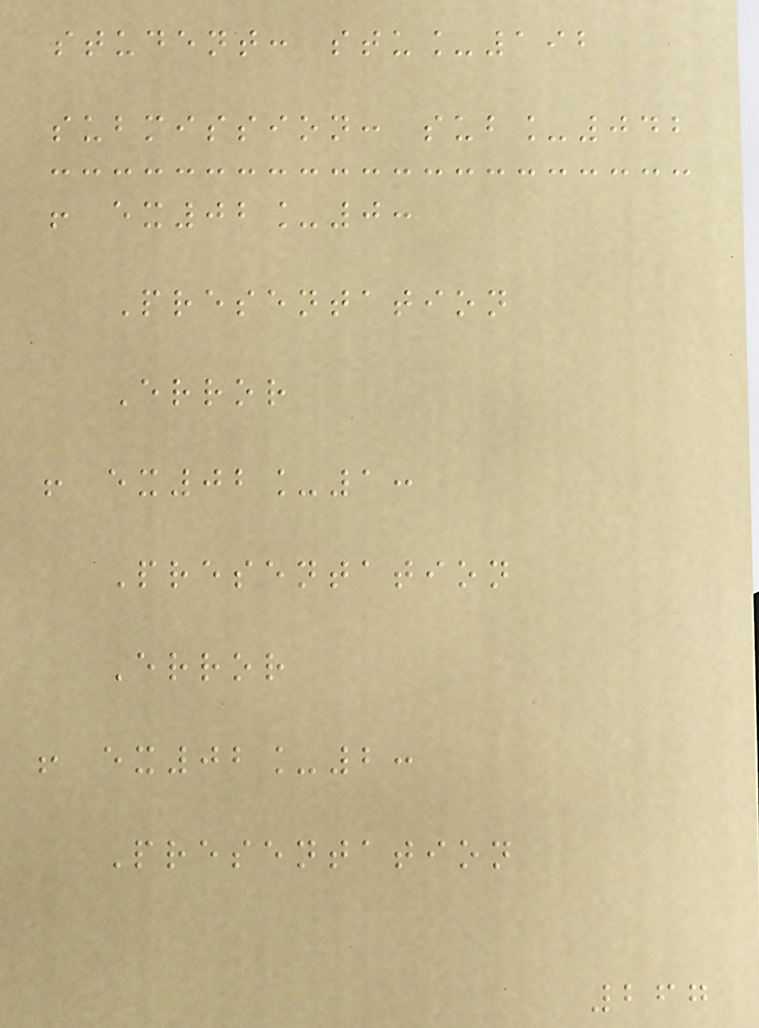student: stu_192
submission: sub_042
! ex02_0:
Presentation
Error
! ex02_1:
Presentation
Error
! ex02_2:
Presentation
267
